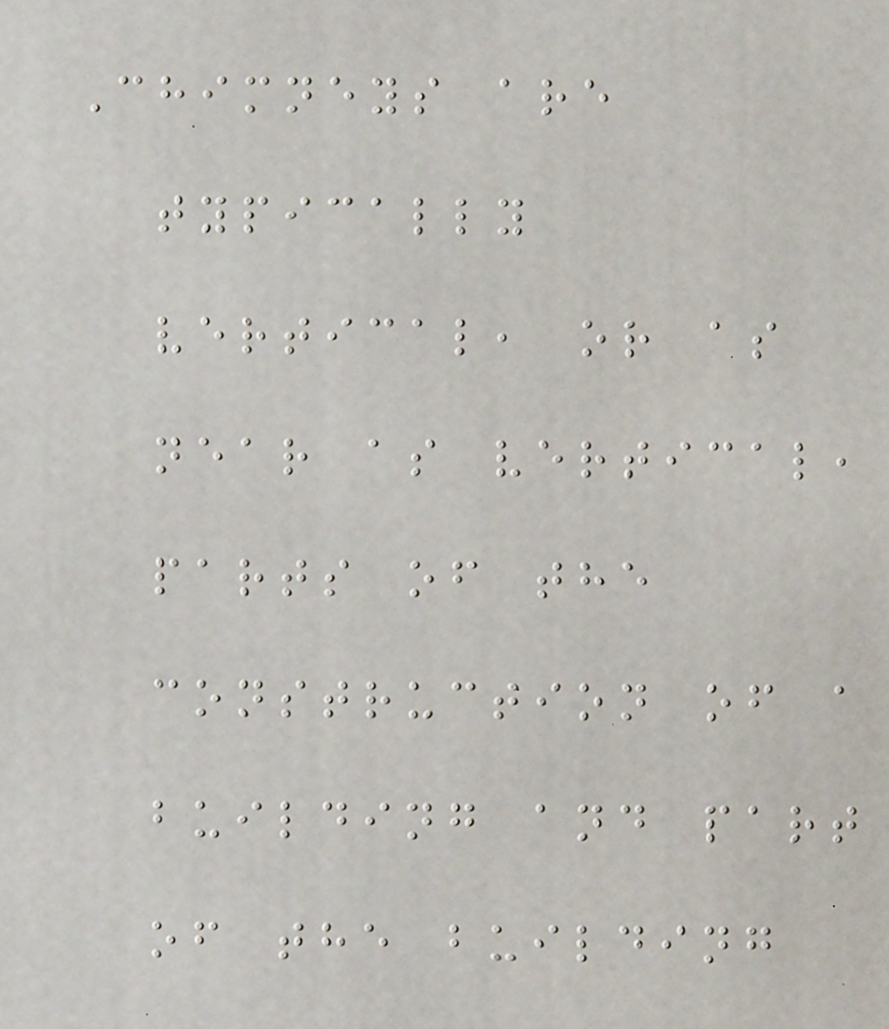Chimneys are
typically
vertical, or as
near as vertical,
parts of the
construction of a
building and part
of the building
